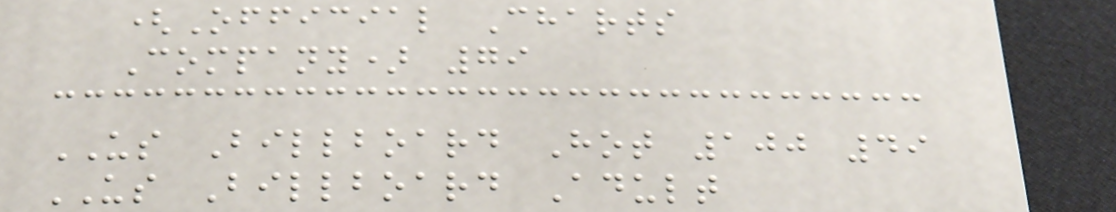(Official Charts
Company) 79
US Billboard Hot 100 49
US Billboard Adult
